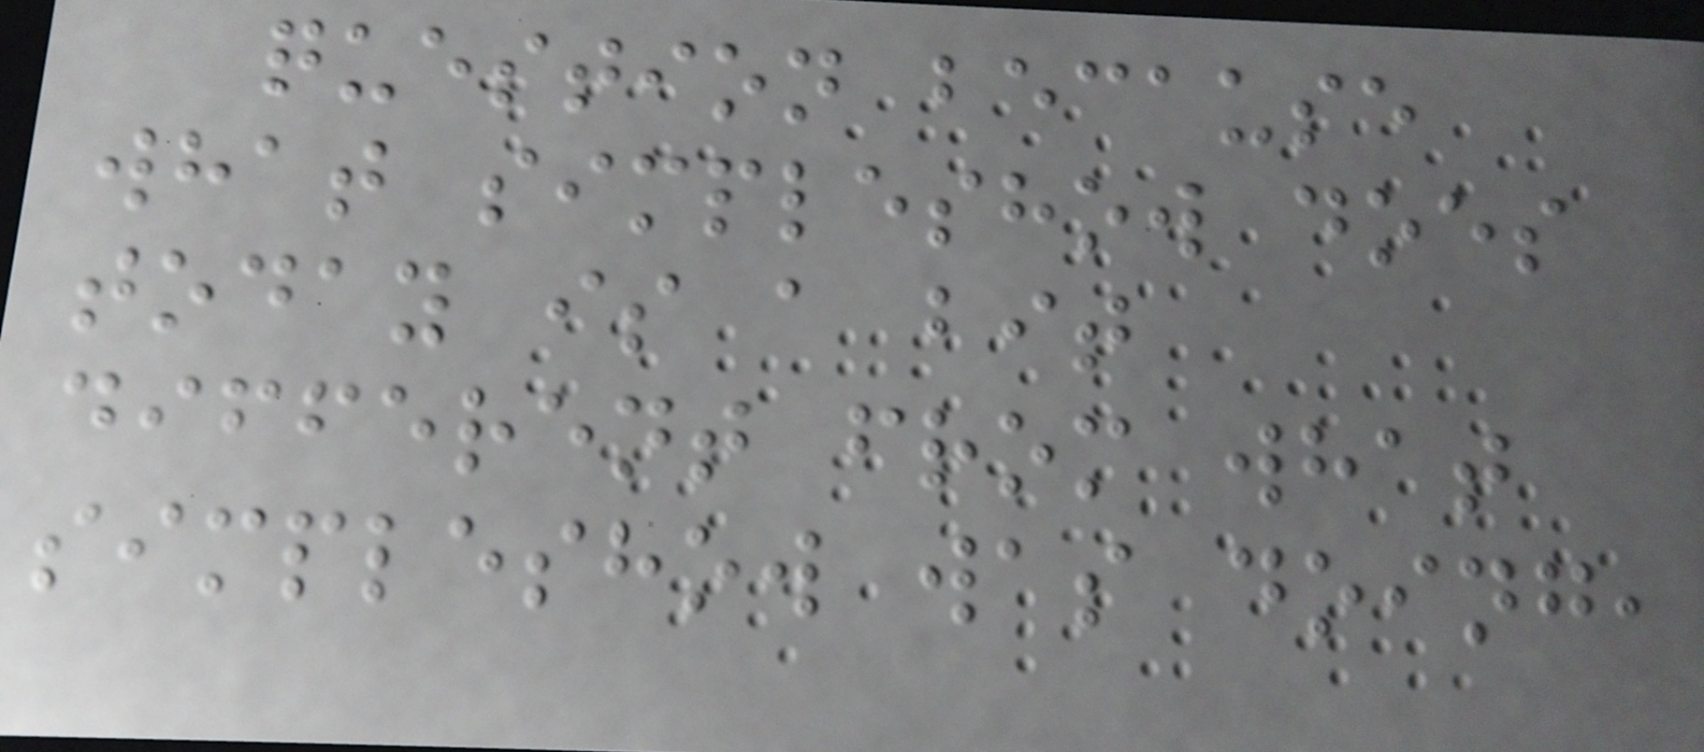question because
what simpleshow does
today is a bit
different from what
simpleshow was doing,
